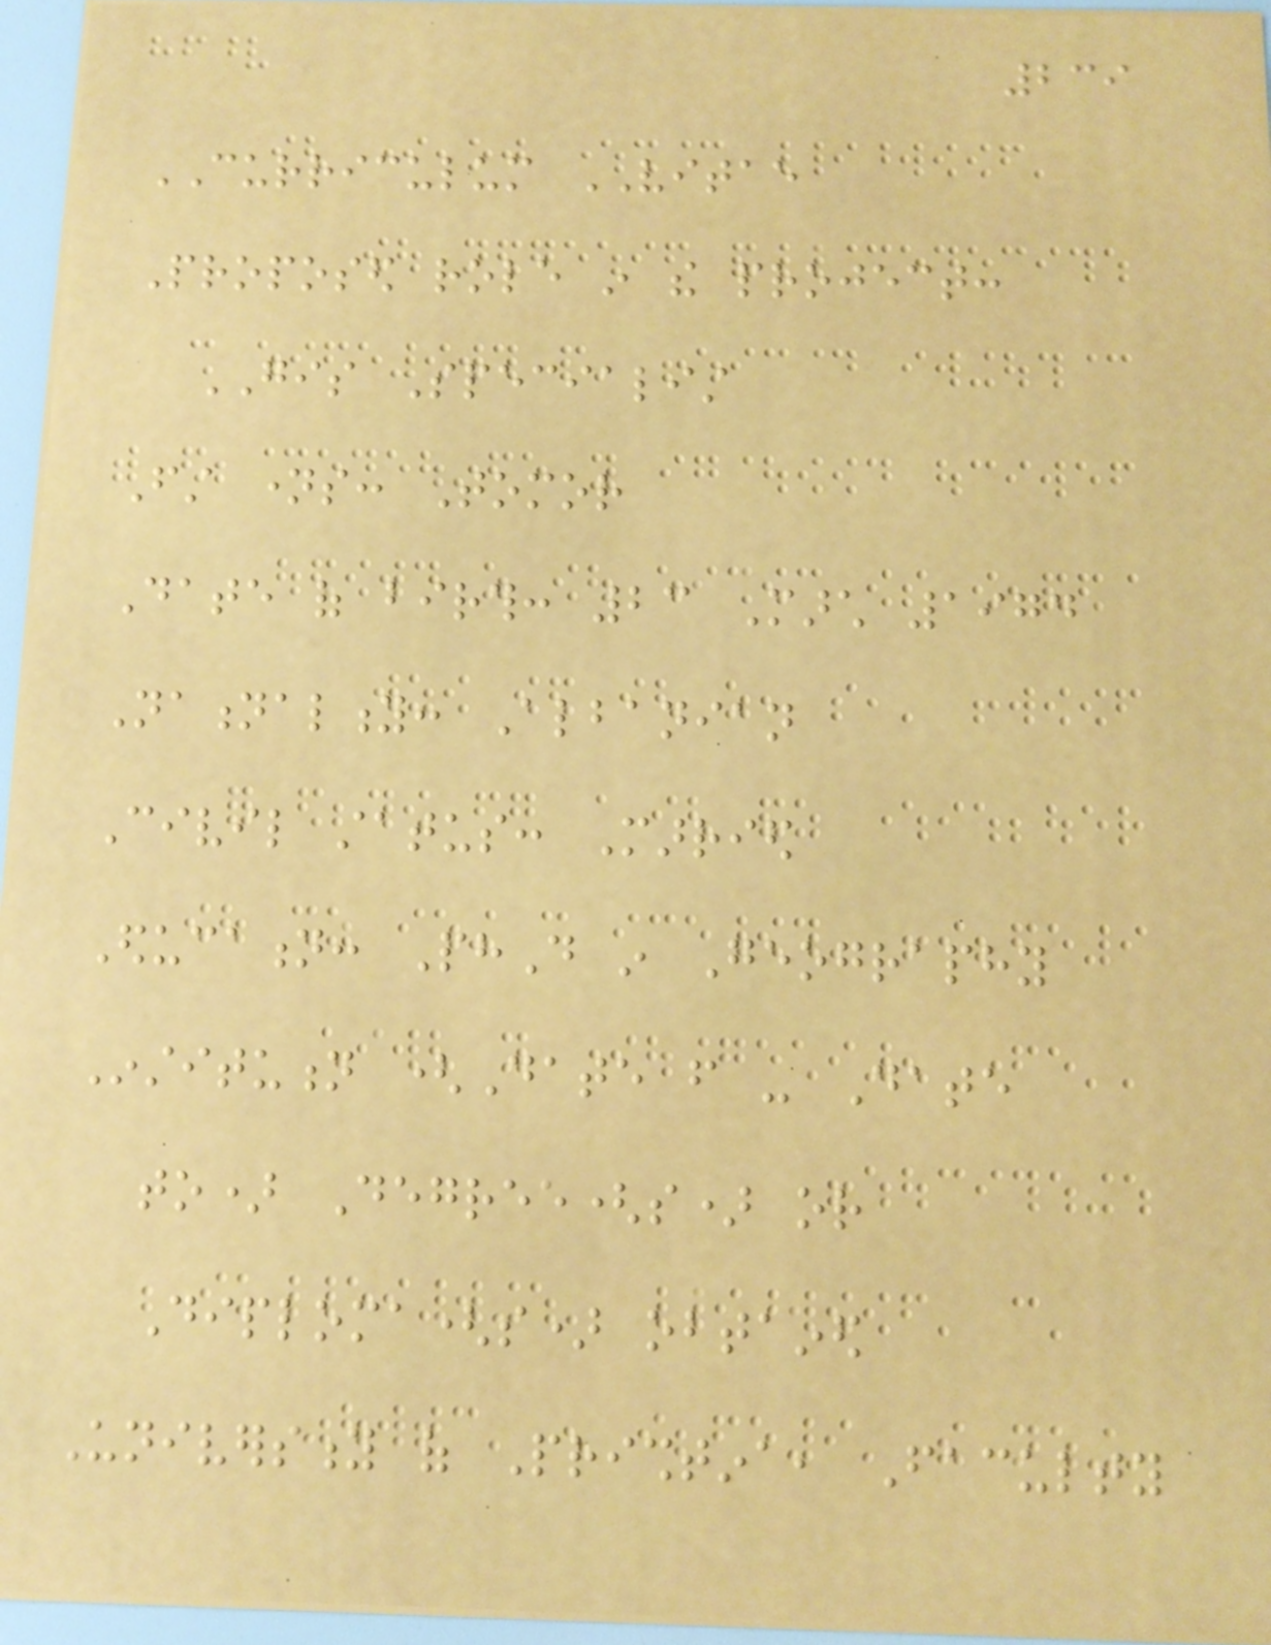239
CURRICULUM VITAE
Proposed role in the project:
GIS Specialist
First names: Tomor
Date of birth: 23 March 1974
Nationality: Albanian
Civil status: Married
Education: PhD in Geography
Institution (Date from - Date
to) Degree(s) or
Diploma(s) obtained
University of Prishtina, Faculty
